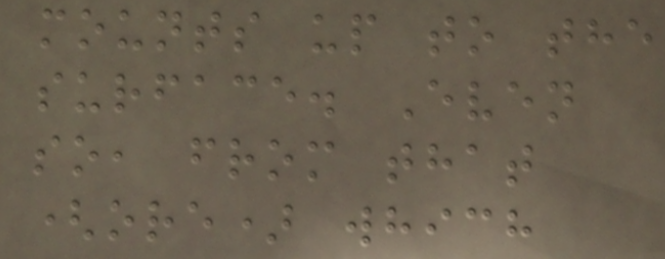mounts up to the
surface. Even
so, from that
(ore) which
